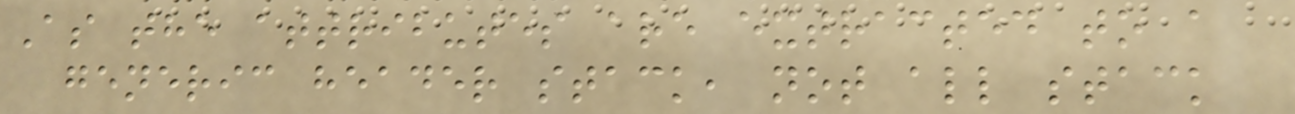As the attributes are extracted to a
generic header stack, not all stack
